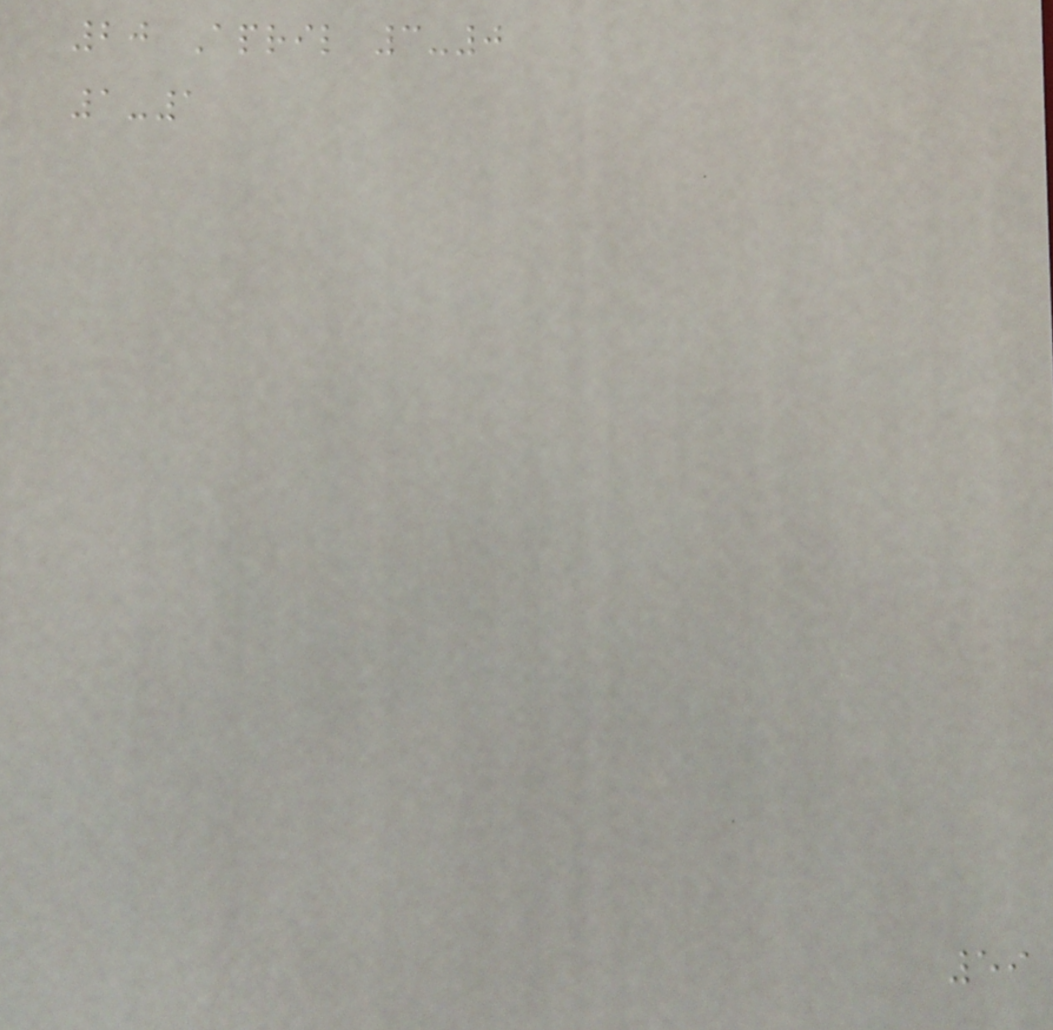20 April 3-0
1-1
59
